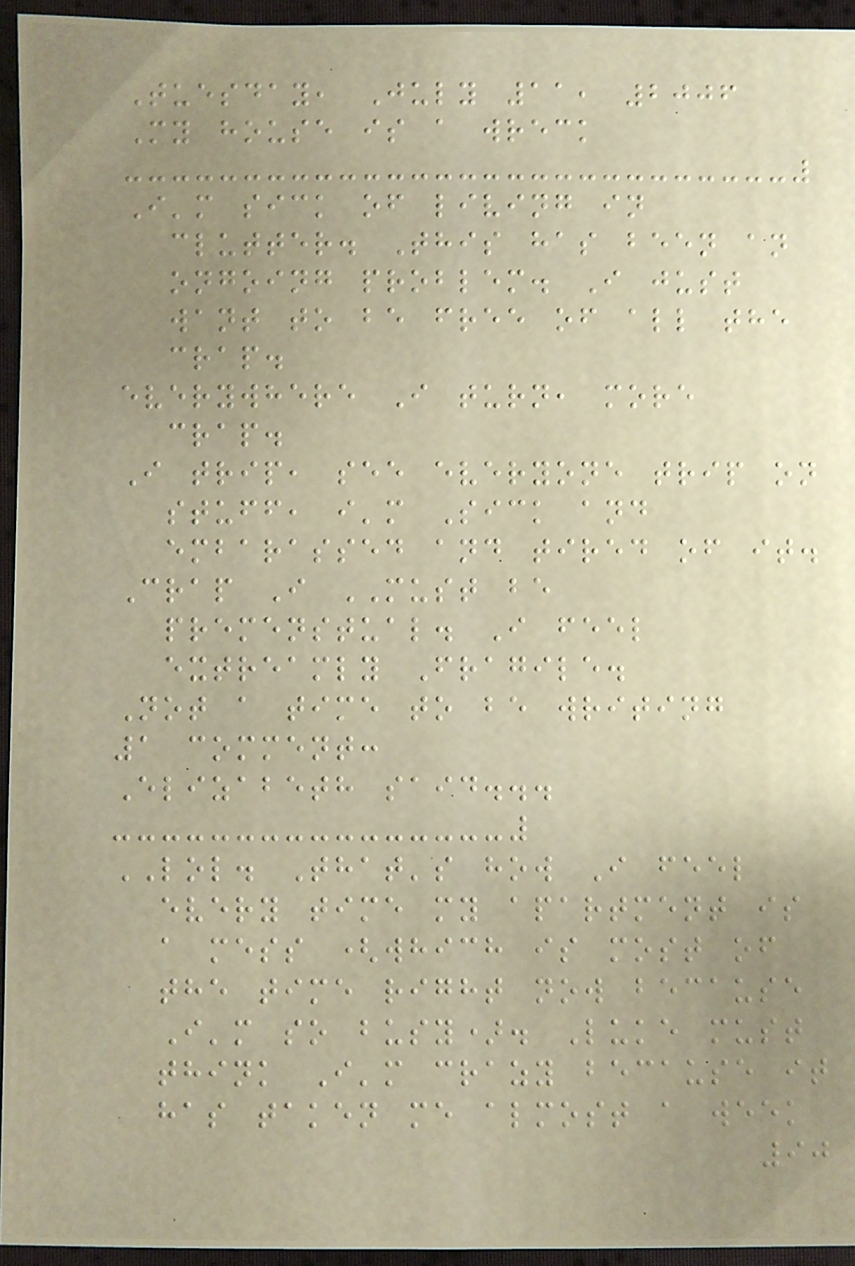Tuesday, July 11, 2006
My house is a wreck
I'm sick of living in
clutter. This has been an
ongoing problem. I just
want to be free of all the
crap.
everywhere I turn, more
crap.
I trip, see everyone trip on
stuff, i'm Sick and
embarassed and tired of it.
Crap I MUST be
premenstual. I feel
extreamly Fragile.
Not a time to be writing
1 comment:
Elizabeth said...
LOL. That's how I feel
every time my apartment is
a mess (which is most of
the time right now because
I'm so busy). Luke must
think I'm crazy because it
has taken me almost a week
90
